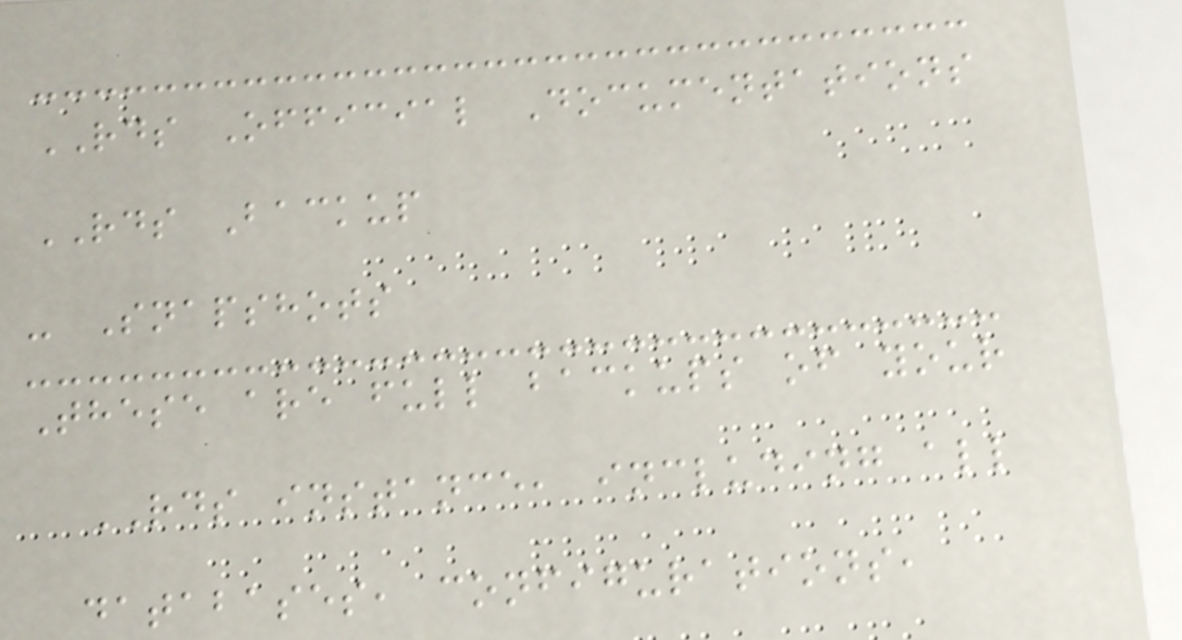RDS Official Documentations
RDS Backup
- Snapshots
These are full backups of your
RDS instance, including all
databases, configurations,
